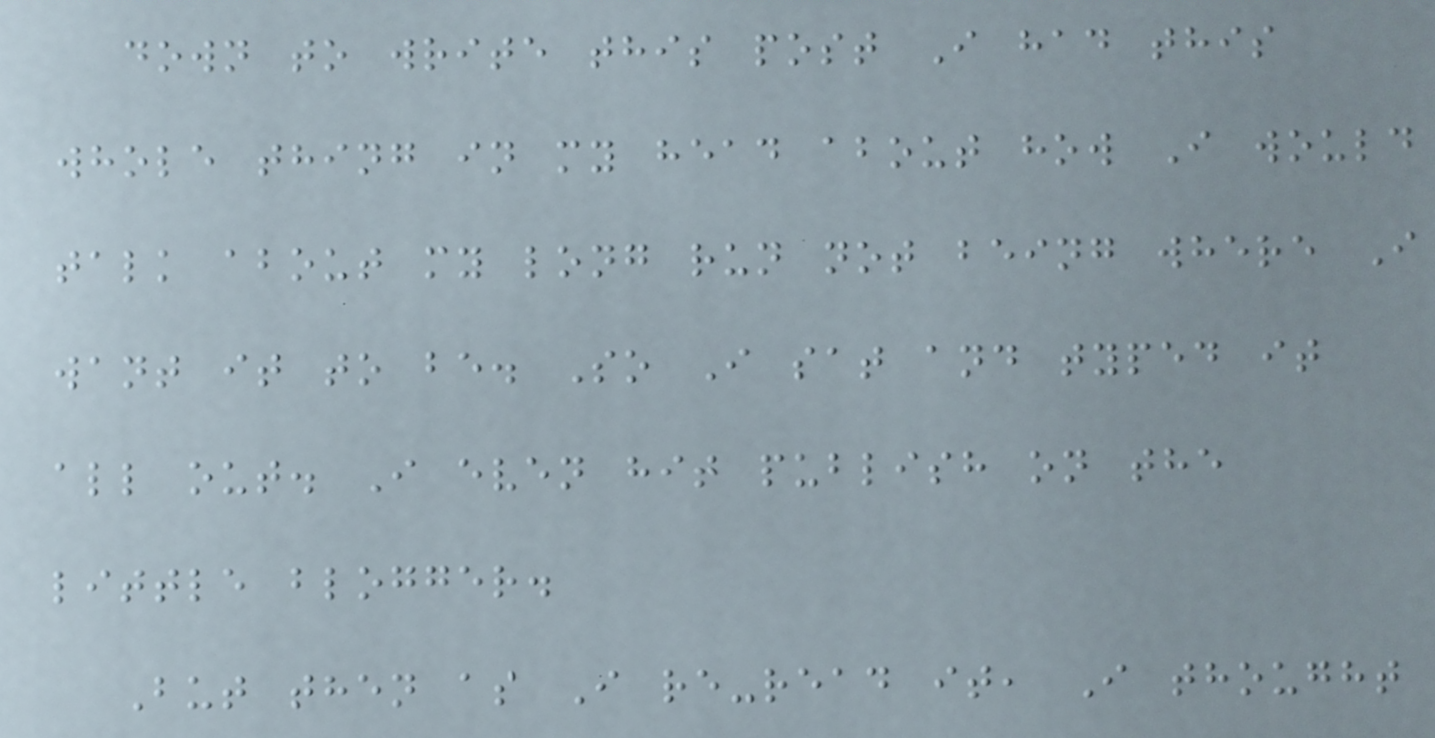down to write this post I had this
whole thing in my head about how I would
talk about my long run not being where I
want it to be. So I sat and typed it
all out. I even hit publish on the
little blogger.
But then as I re-read it, I thought
